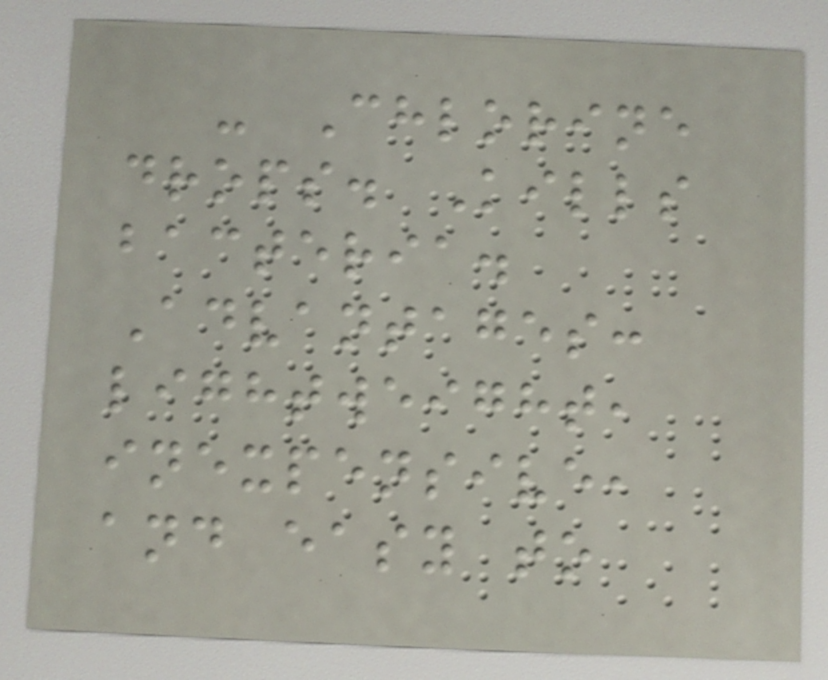- Chlorine
drops. Kills
bacteria.
Advantages:
lightweight,
inexpensive,
and easy to
